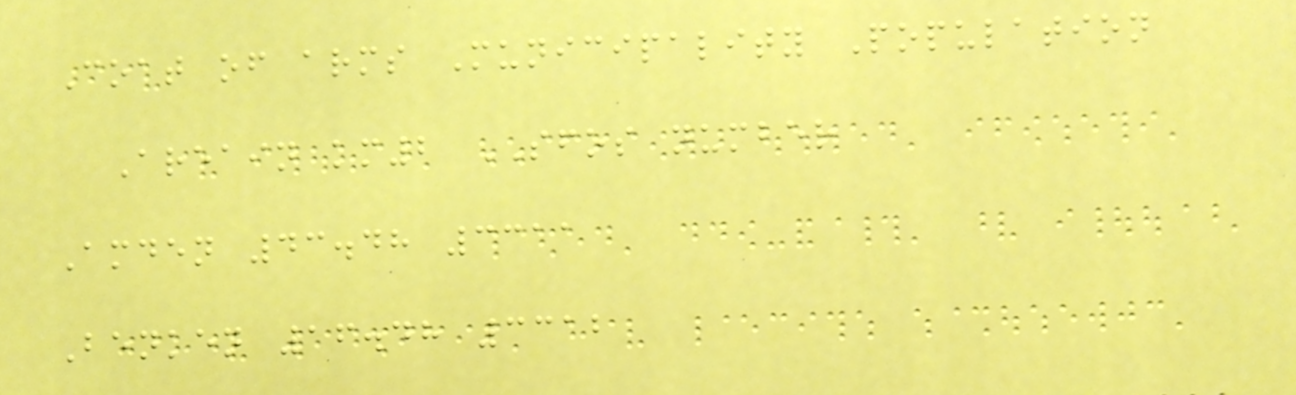Coat of arms Municipality Population
Areain km2 SFOS number
Amden 43.48 3311
Benken 16.48 3312
